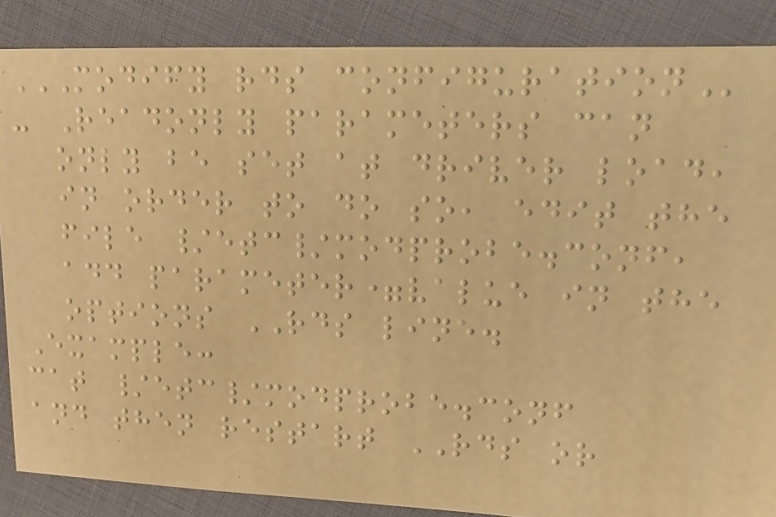MODIFY RDS CONFIGURATION
- Readonly parameters can
only be set at driver load,
in order to do so, edit the
file /etc/modprobe.conf,
add parameter=value in the
options RDS line.
Example:
cat /etc/modprobe.conf
and then restart RDS or
